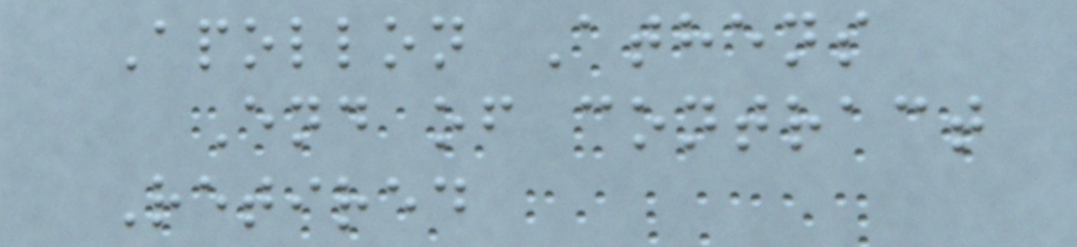Apollon Athens
End of contract
Retired
